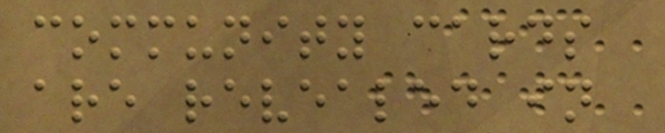community cards
are revealed in
